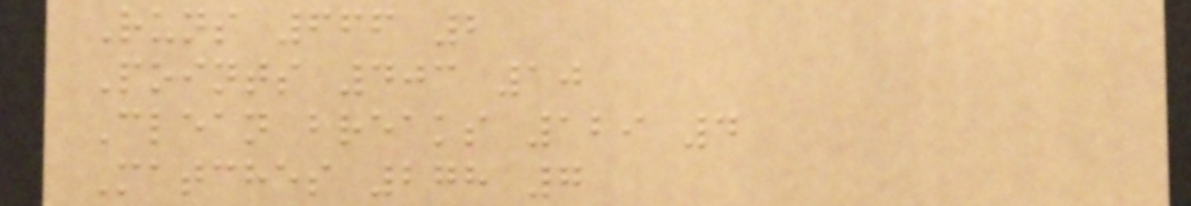Runs 666 2
Points 403 10
Clean breaks 129 4
Matches 278 7
